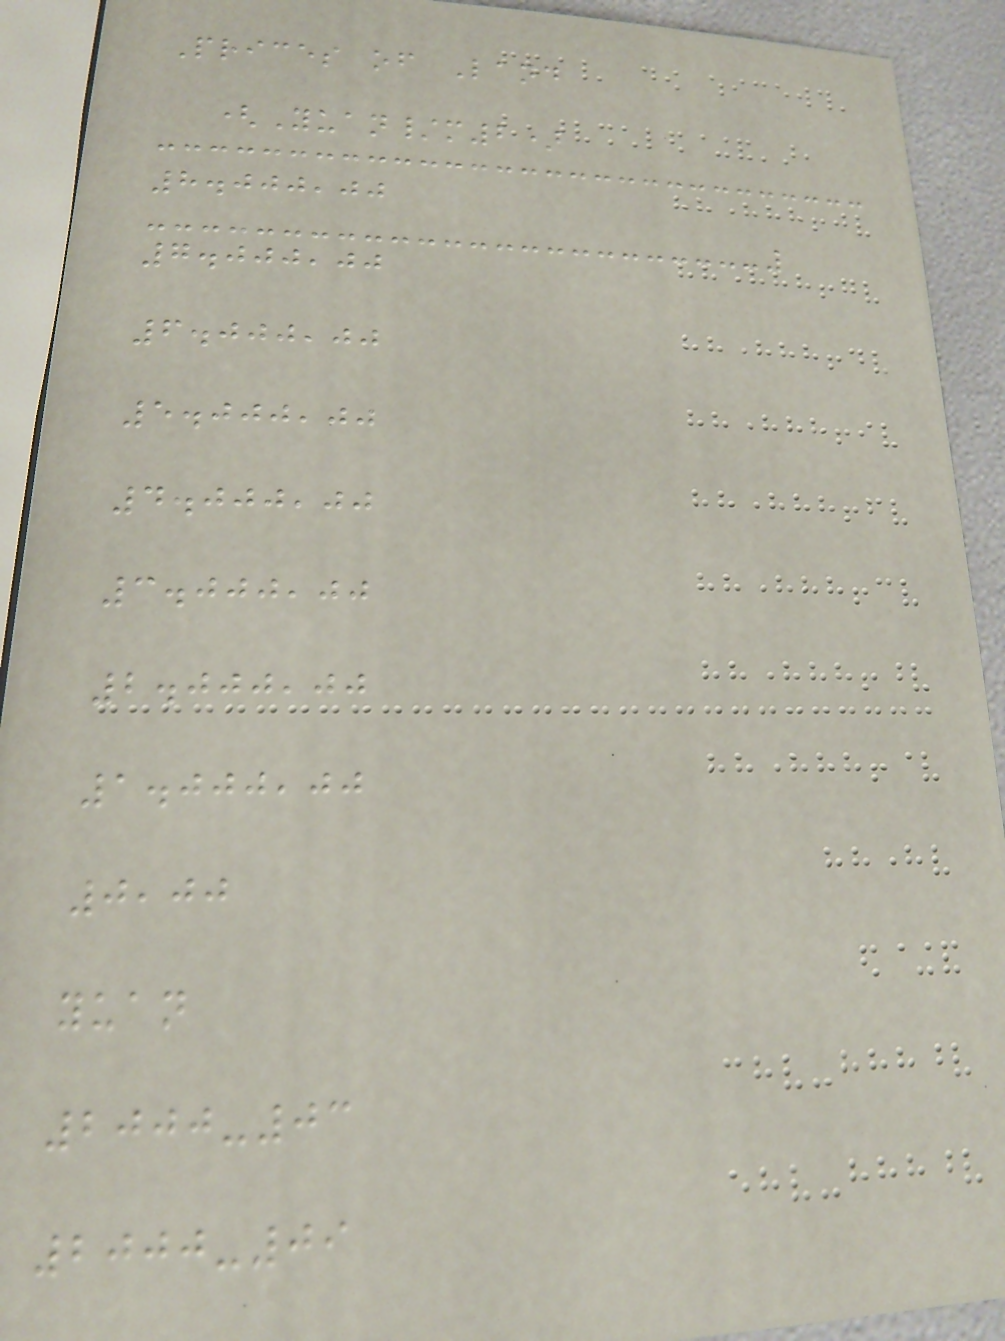Prices of Land
(Yuan/m2)
8.000,00
7.000,00
6.000,00
5.000,00
4.000,00
3.000,00
2.000,00
1.000,00
0,00
yuan
2000-03
2000-09
